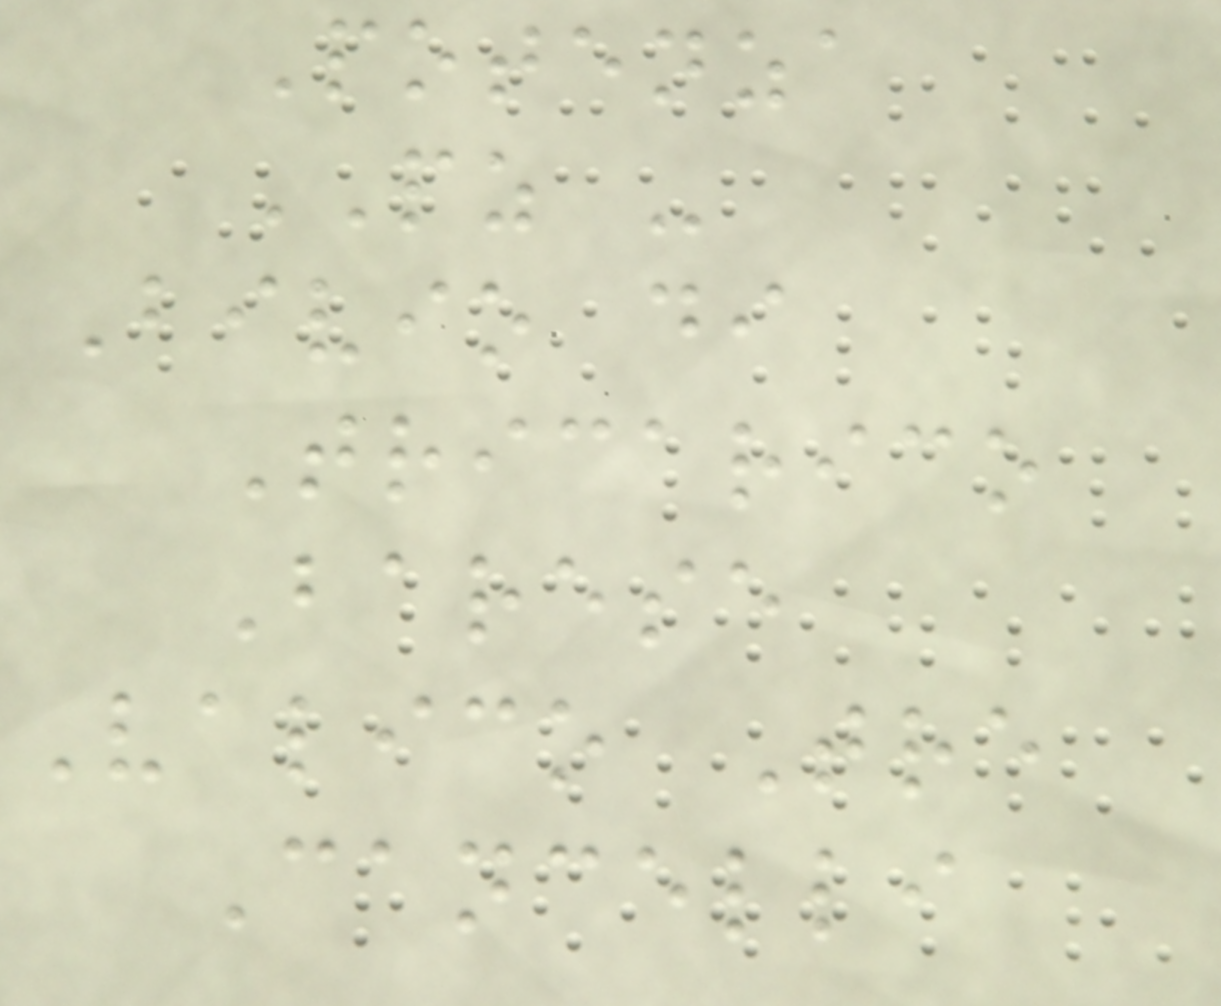Potenza
PZ -
Bivio di
Tricarico
Barese
Valico Tre
Cancelli
